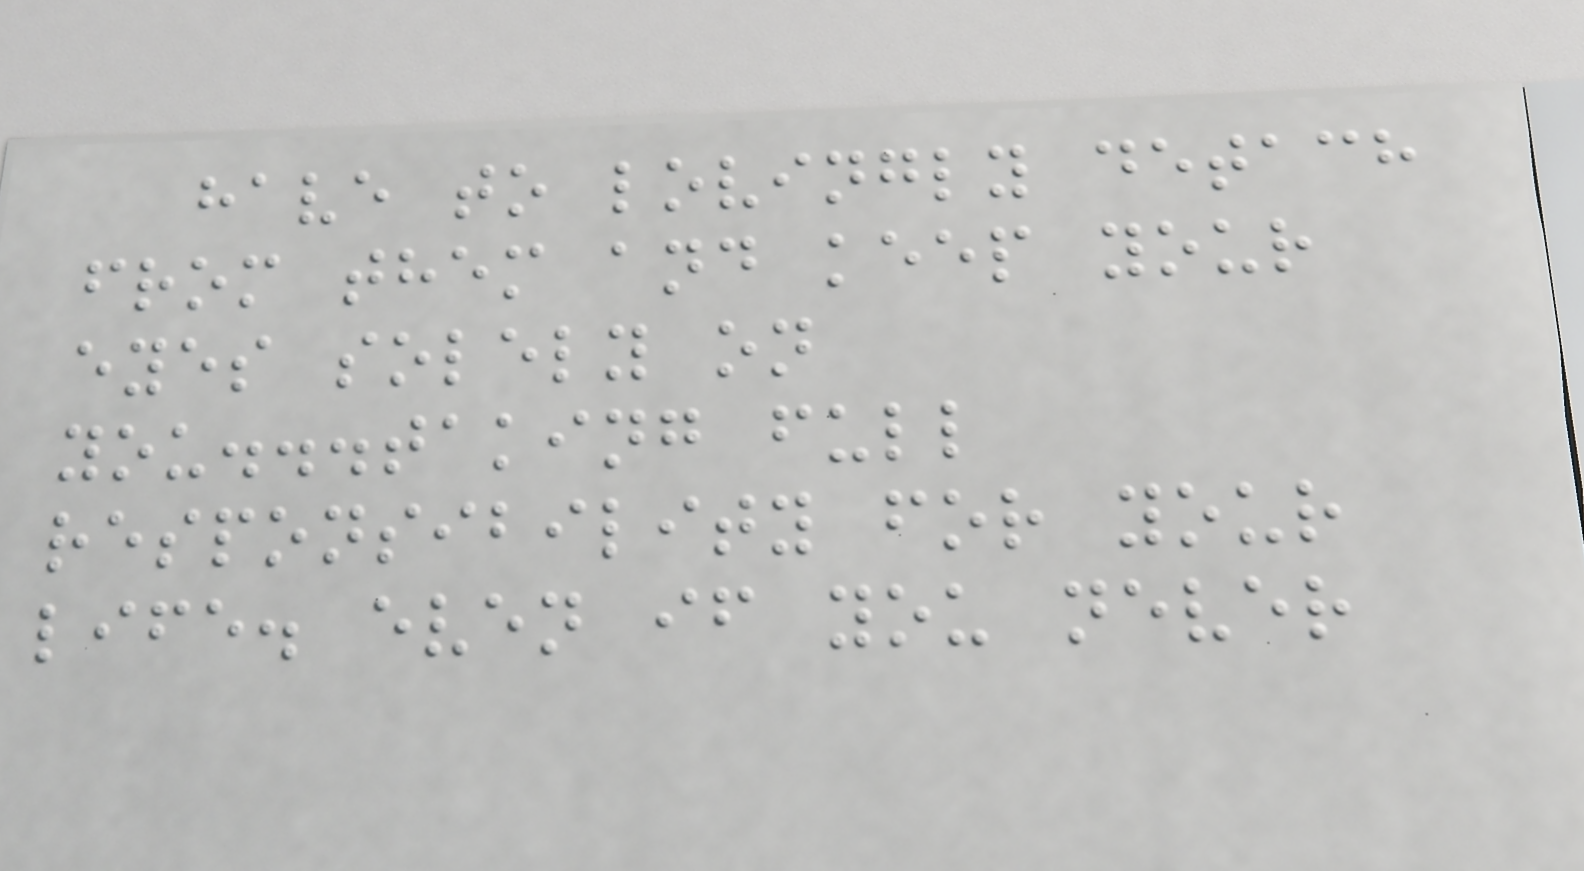have to lovingly detach
from them and keep your
eyes solely on
you...taking full
responsibility for your
life. even if you never
